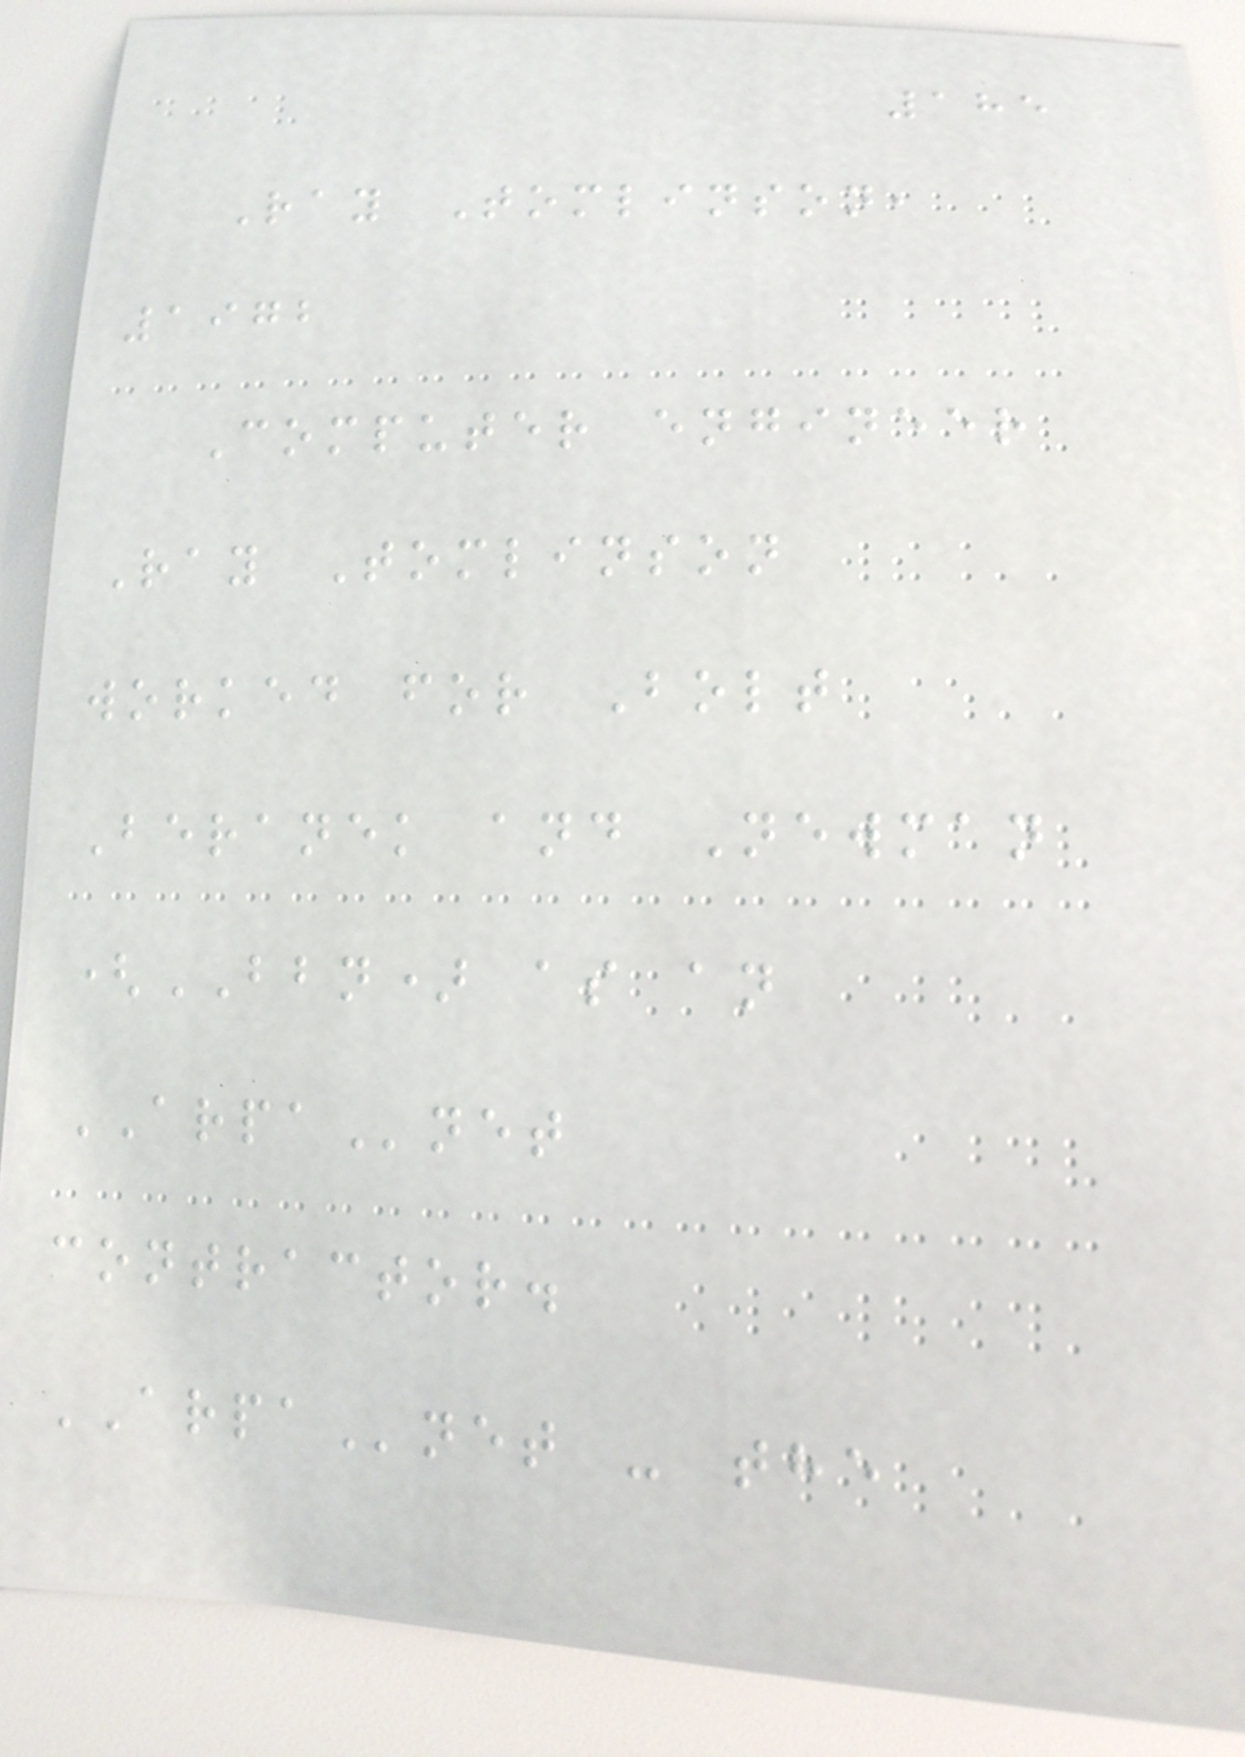185
Ray Tomlinson,
1972
Computer engineer
Ray Tomlinson
worked for Bolt
Beranek and Newman
(BBN) as an
ARPAnet
contractor.
ARPAnet - the
